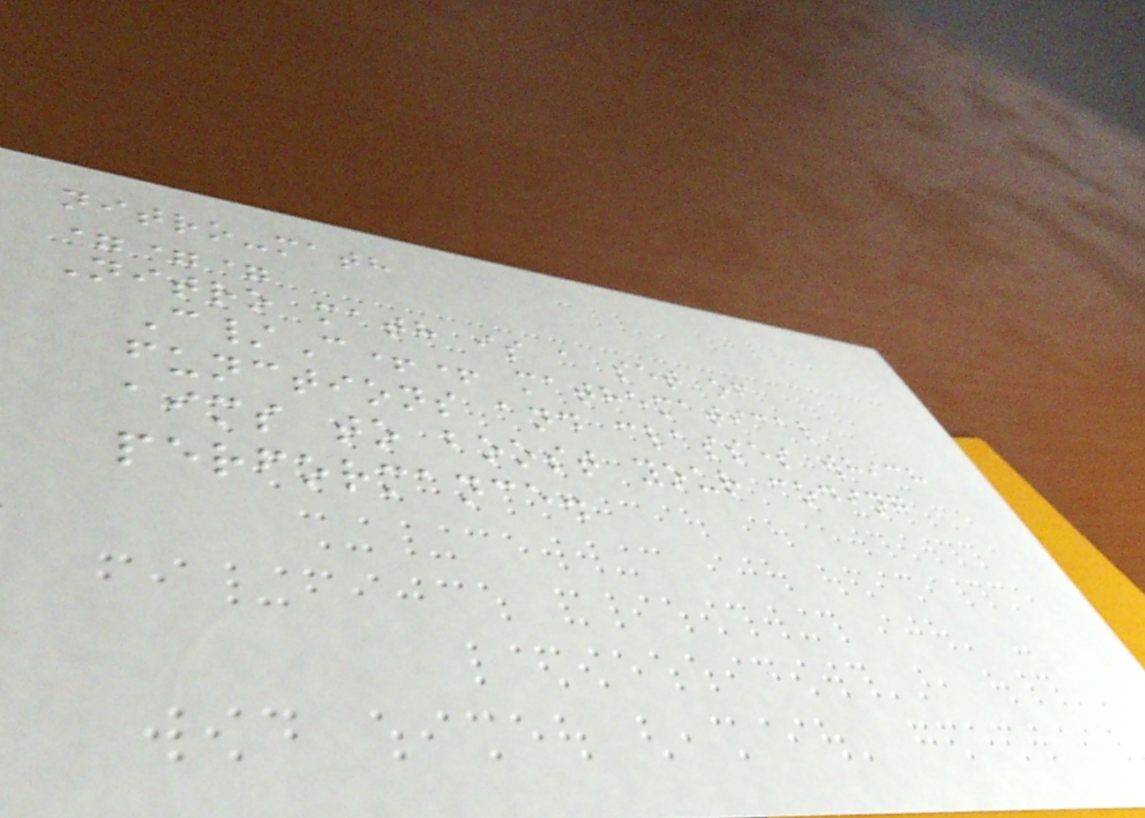nitro-math
===
Nitro math is a set of
C/C++ mathematical
functions and classes which
aims to boost your coding
performance.
